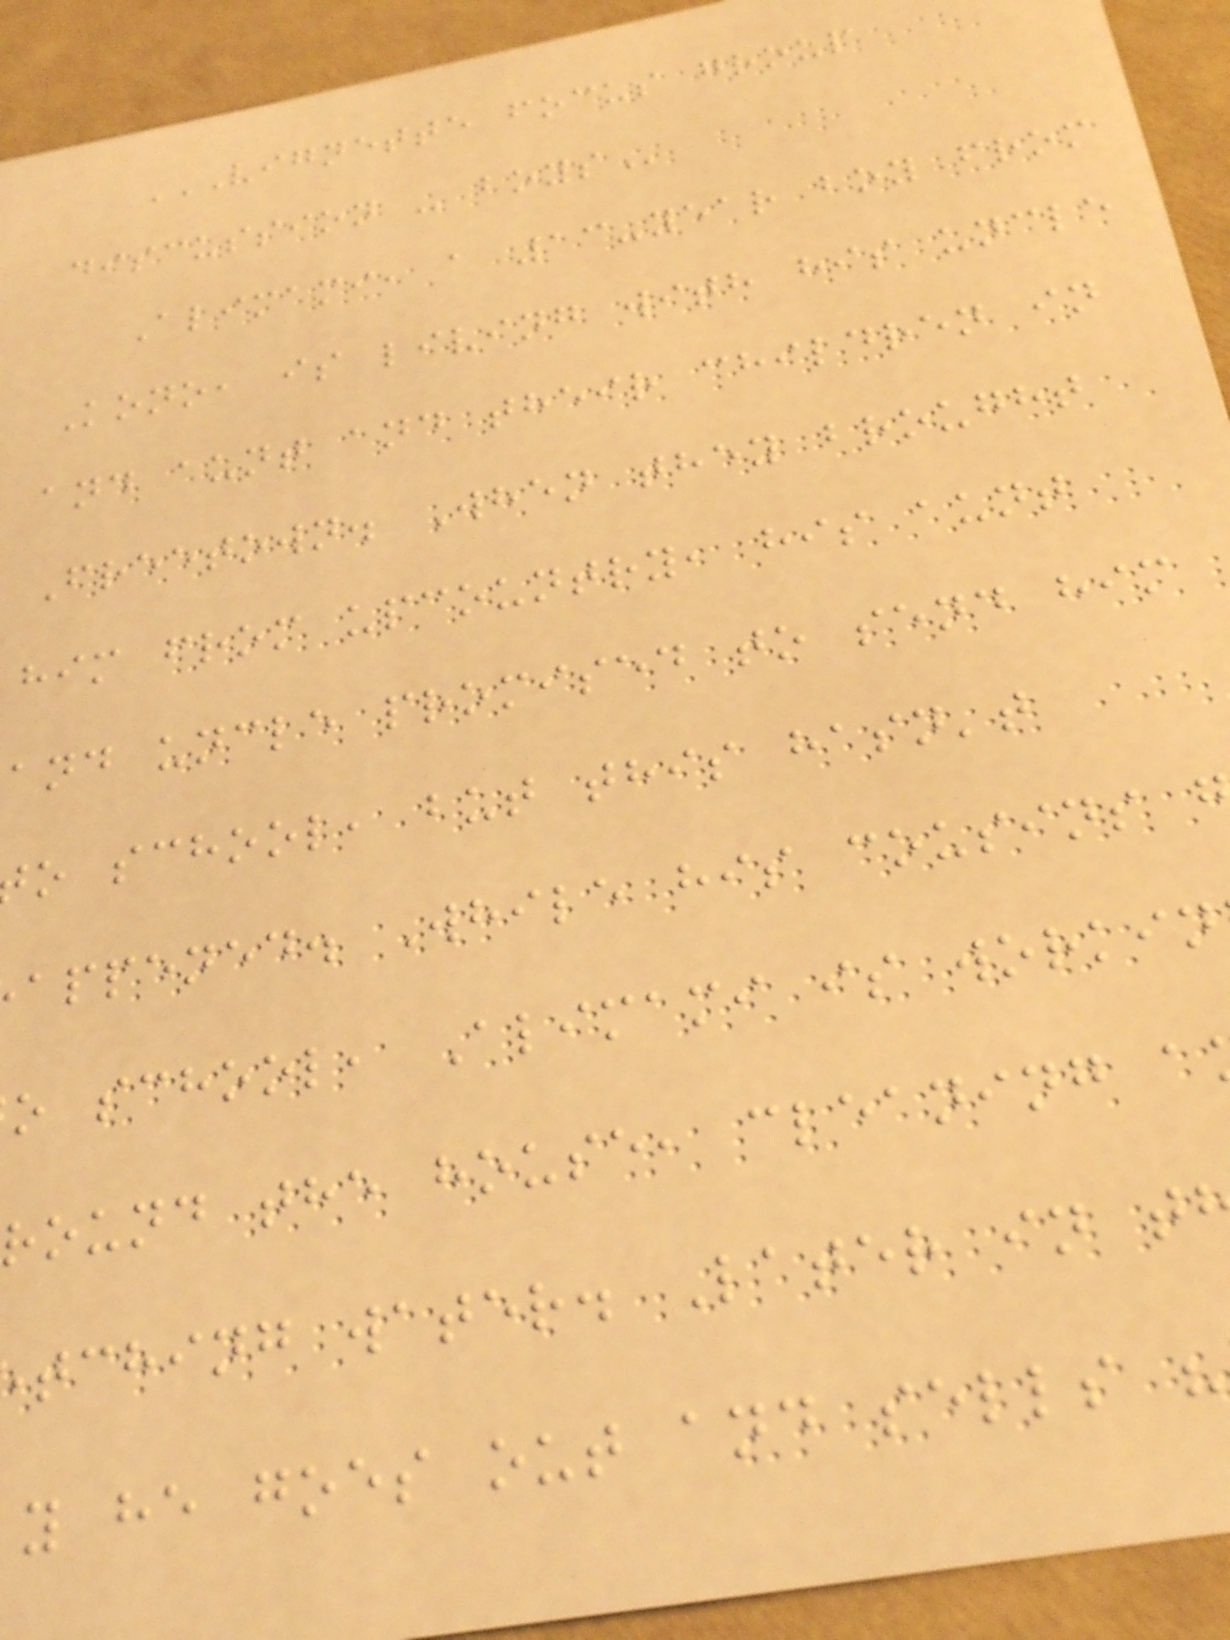VIGNETTE FOCUS GROUP
discussion -
Alimami, a 13-year boy from
Kono, is living with his uncle
and aunt and their children in
Freetown. When they brought
him from upcountry, his aunt
and uncle promised to send him
o school, but this hasn't
appened. While his cousins
o school, Alimami is workin
round the house, cleaning a
tching water. Later in t
y he goes out and sells
